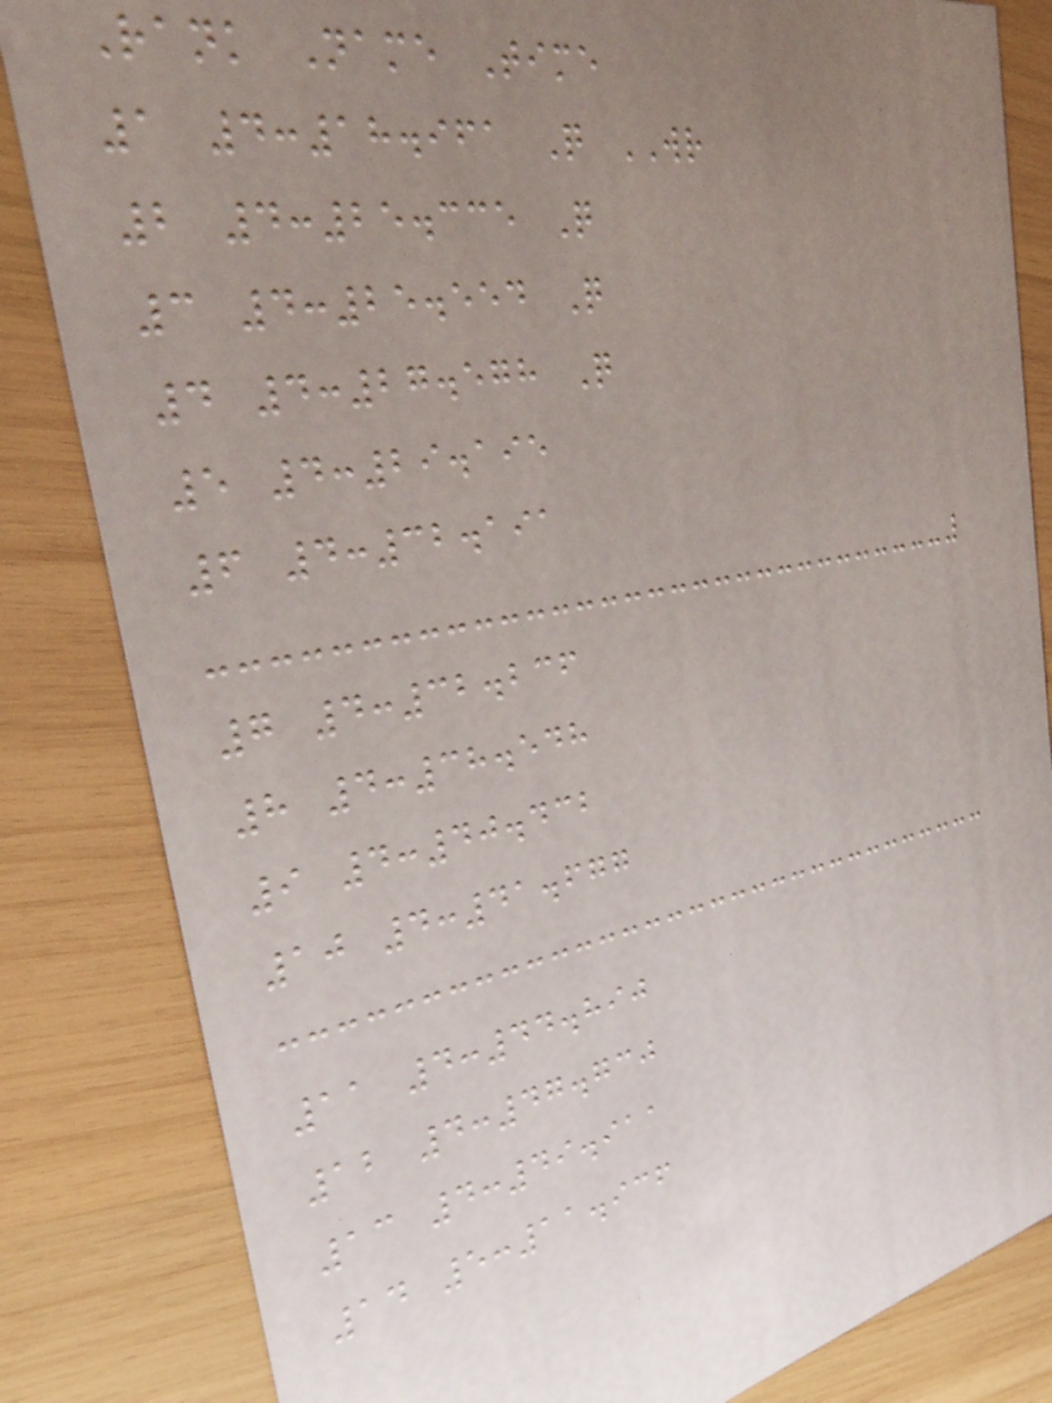Rank Name Time
1 4:18.961 Q WR
2 4:25.335 Q
3 4:25.554 Q
4 4:27.578 Q
5 4:29.195
6 4:32.191
7 4:32.236
8 4:38.548
9 4:40.432
10 4:41.677
11 4:44.890
12 4:47.730
13 4:49.911
14 5:11.936
